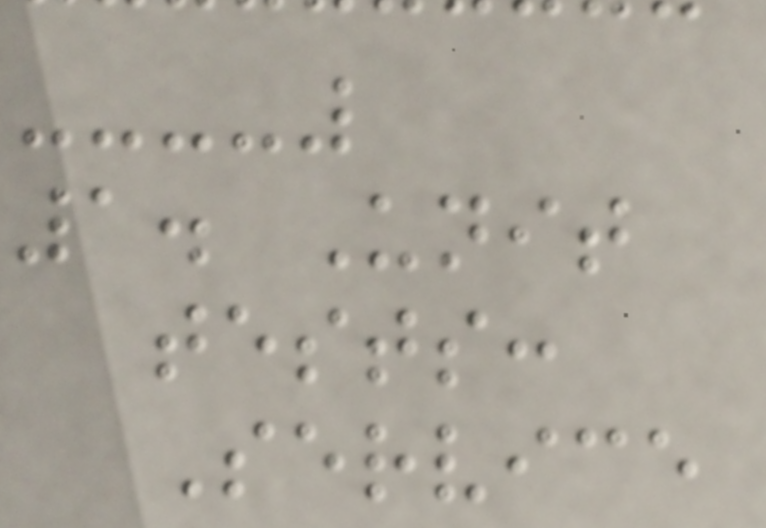1. Unit
tests:
Service
